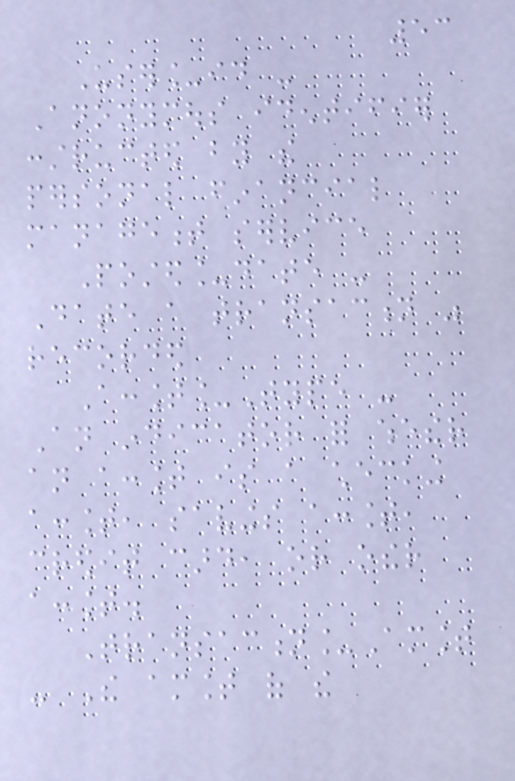53
User_id -
Anonymous identifier
constructed by the
personal financial
management service
Posted_date -
Date a transaction was
recorded
Account_Type -
An indicator for whether
an account is a checking
account, savings account,
credit card, or other
account.
Transaction_Amount
- The amount of the
